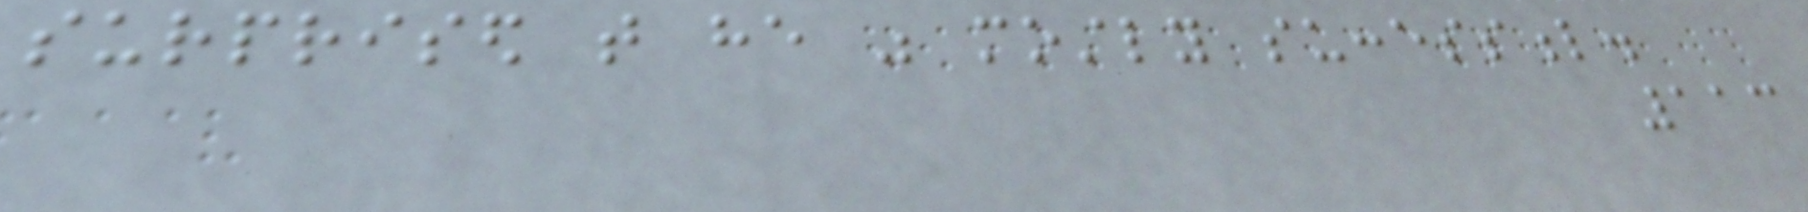surprised that he was mostly successful.
113
